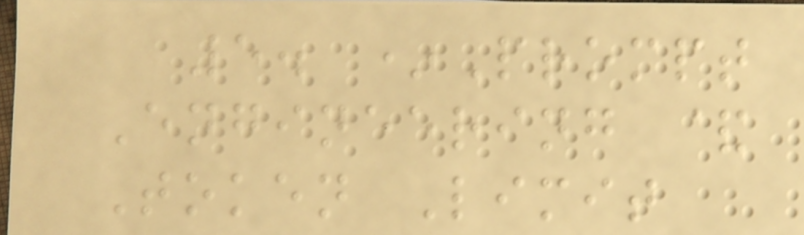5. *Prompt
Engineering &
Token Limit
